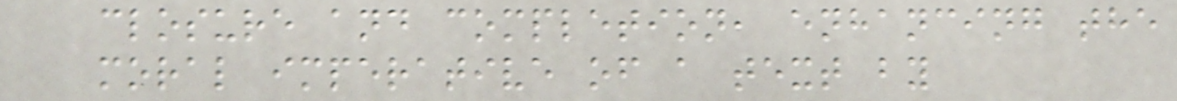closure and completion, enhancing the
moral imperative of a text by
